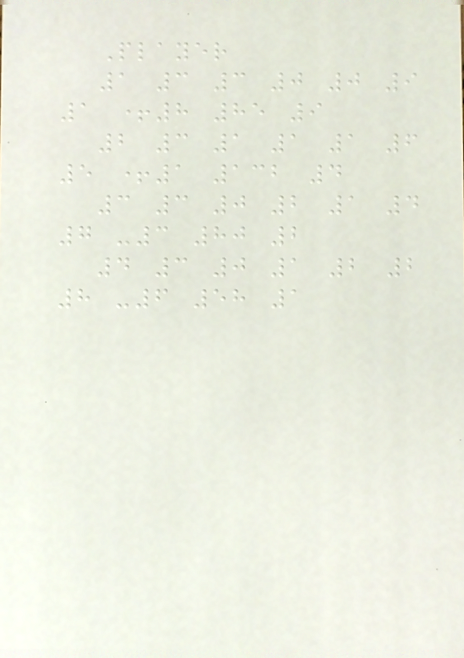Player
1 3 3 0 0 9
1 +8 85 9
2 3 1 1 1 6
5 +1 132 4
3 3 0 2 1 4
7 -3 80 2
4 3 0 1 2 2
8 -6 58 1
